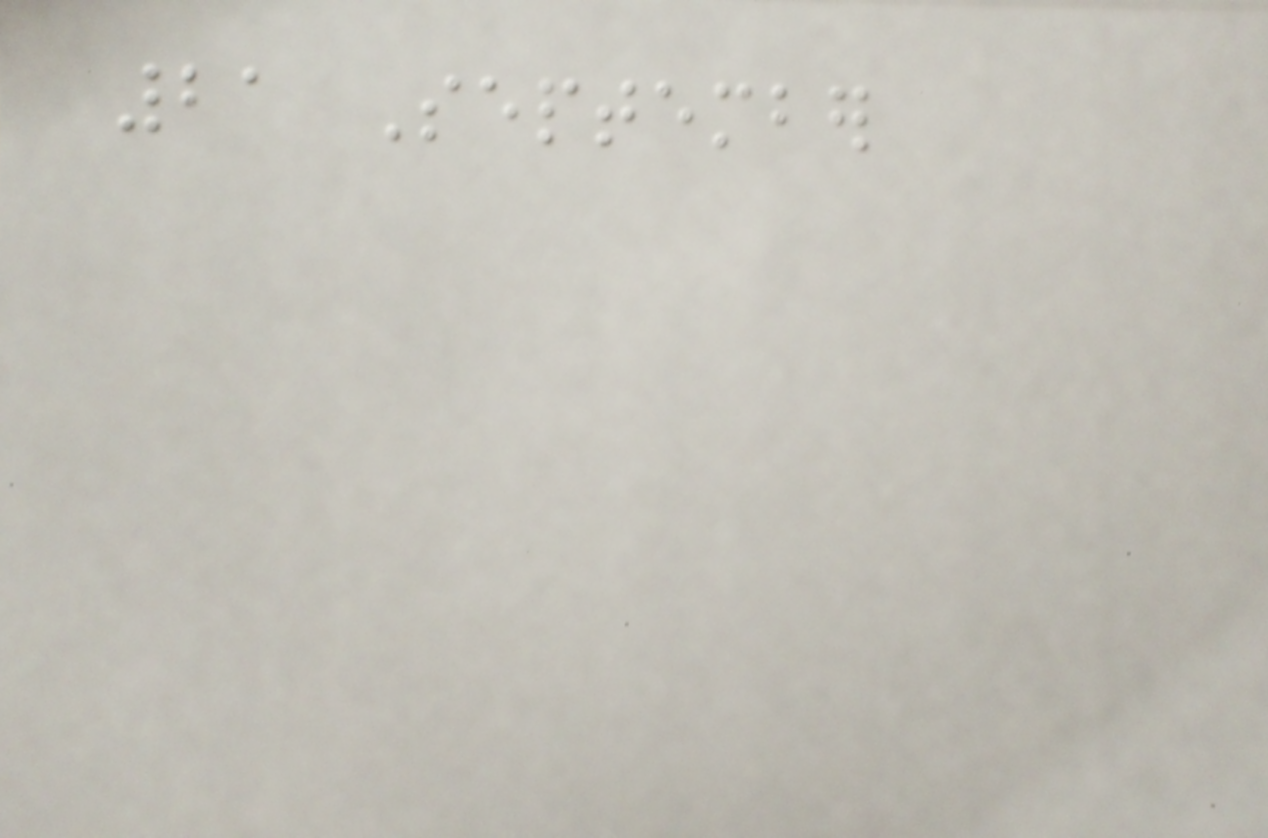21 September
